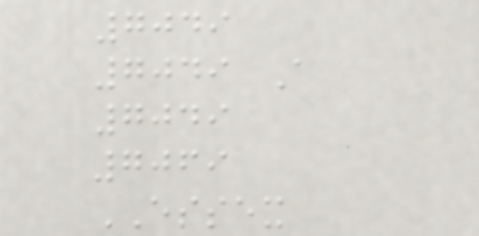7049
7049 A
7049
7069
ESSEX
